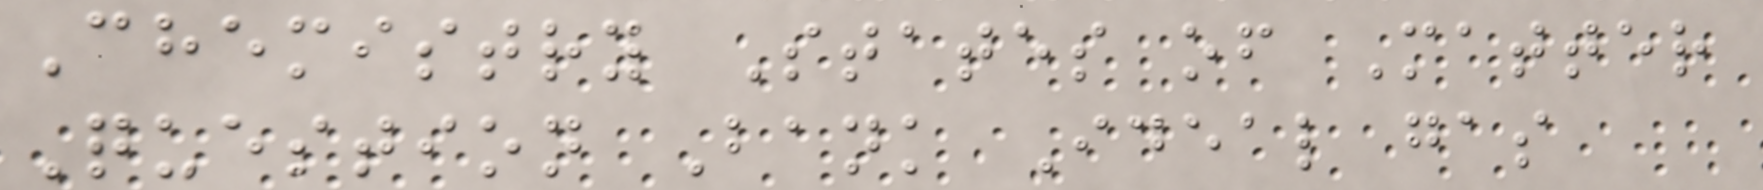Chemistry States of Matter
Question Bank Ideal gas
